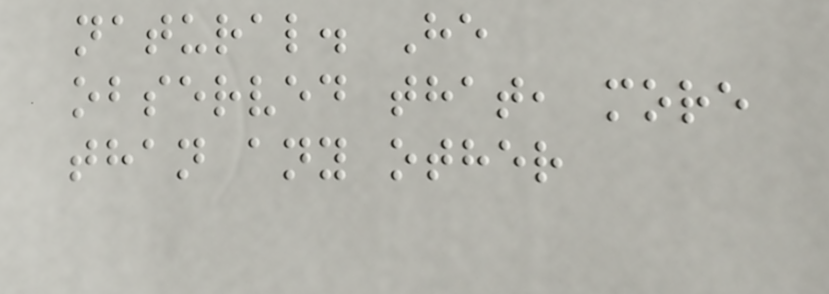natural. He
observed that, more
than any other
